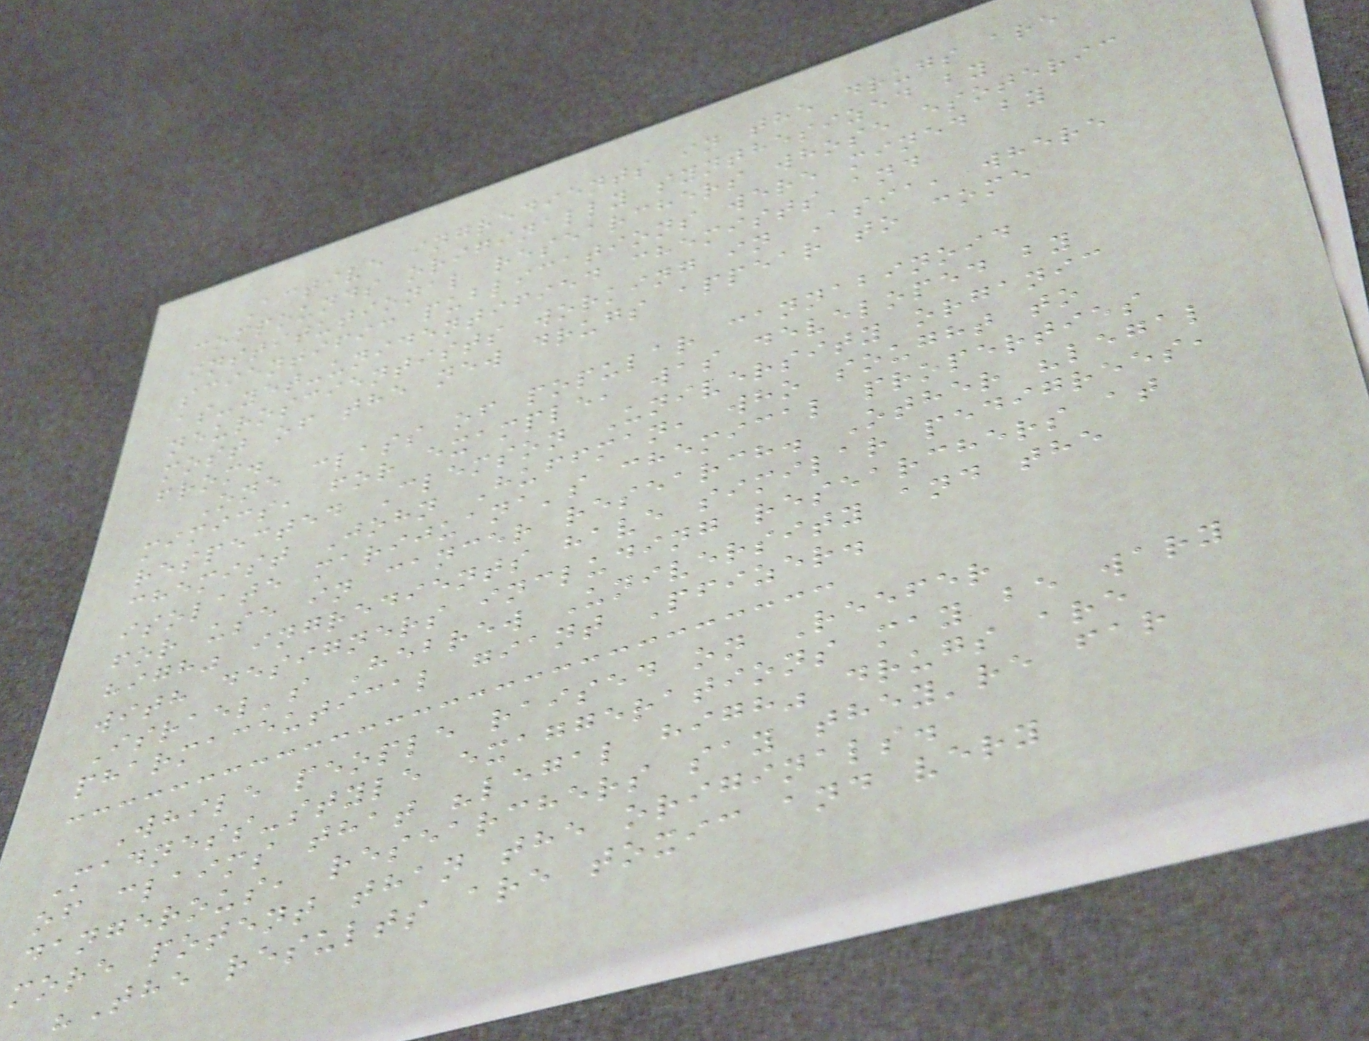Active ingredients in the drugs are
compounds originally synthesized by
institutional researchers whose esoteric
scientific publications were mined by
as-yet-unidentified chemists and
neuroscientists working in Asia, where
most of the new drugs appear to come
from.
One class of popular cannabinoid
mimics, for example, was developed by
respected Clemson University organic
chemist John Huffman, who sought to
isolate marijuana's chemical properties
for use in cancer research. Other "legal
high" ingredients have similar pedigrees,
with designers including researchers at
Israel's Hebrew University and the
pharmaceutical giant Pfizer.
While people raised on Reefer
Madness-style exaggerations may be wary
of claims that "legal high" drugs are
dangerous, researchers say they're far
more potent than the originals.
"The results are toxic and very
